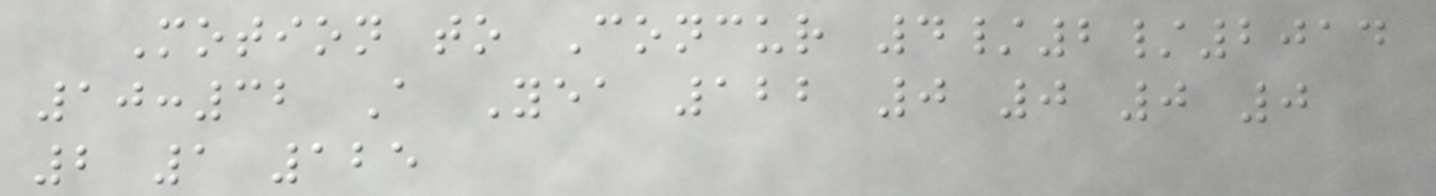Motion to Concur 4/2/2014
10:32 A Yea 122 0 0 0 0
2 1 125
